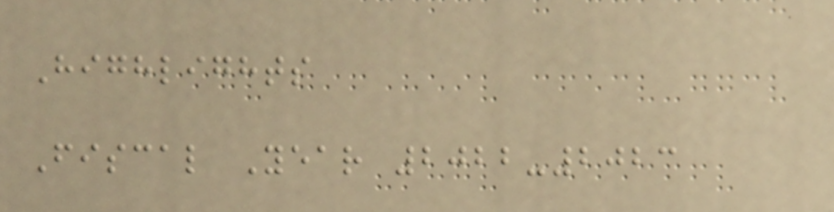Highlights
Fiscal Year 2022-2023
